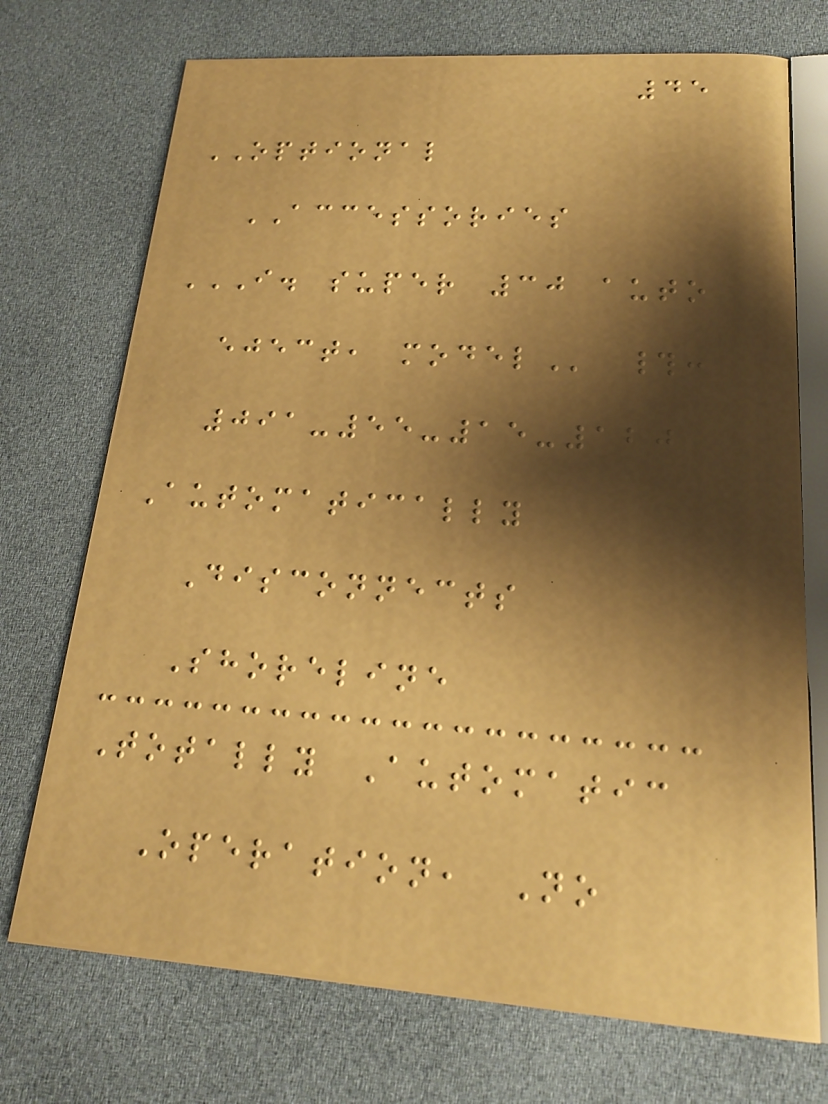45
OPTIONAL
ACCESSORIES
I. SUPER 30 AUTO
EJECT, MODEL #:
091-55-15-120
Automatically
Disconnects
Shoreline
Totally Automatic
Operation, No
